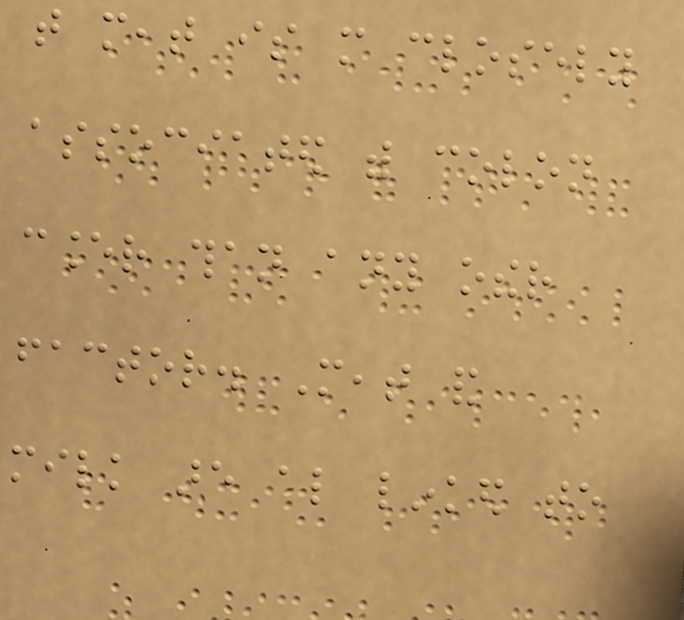that meat is more closely
associated with colon
cancer than any other
factor. Meat and
milk are also linked to
